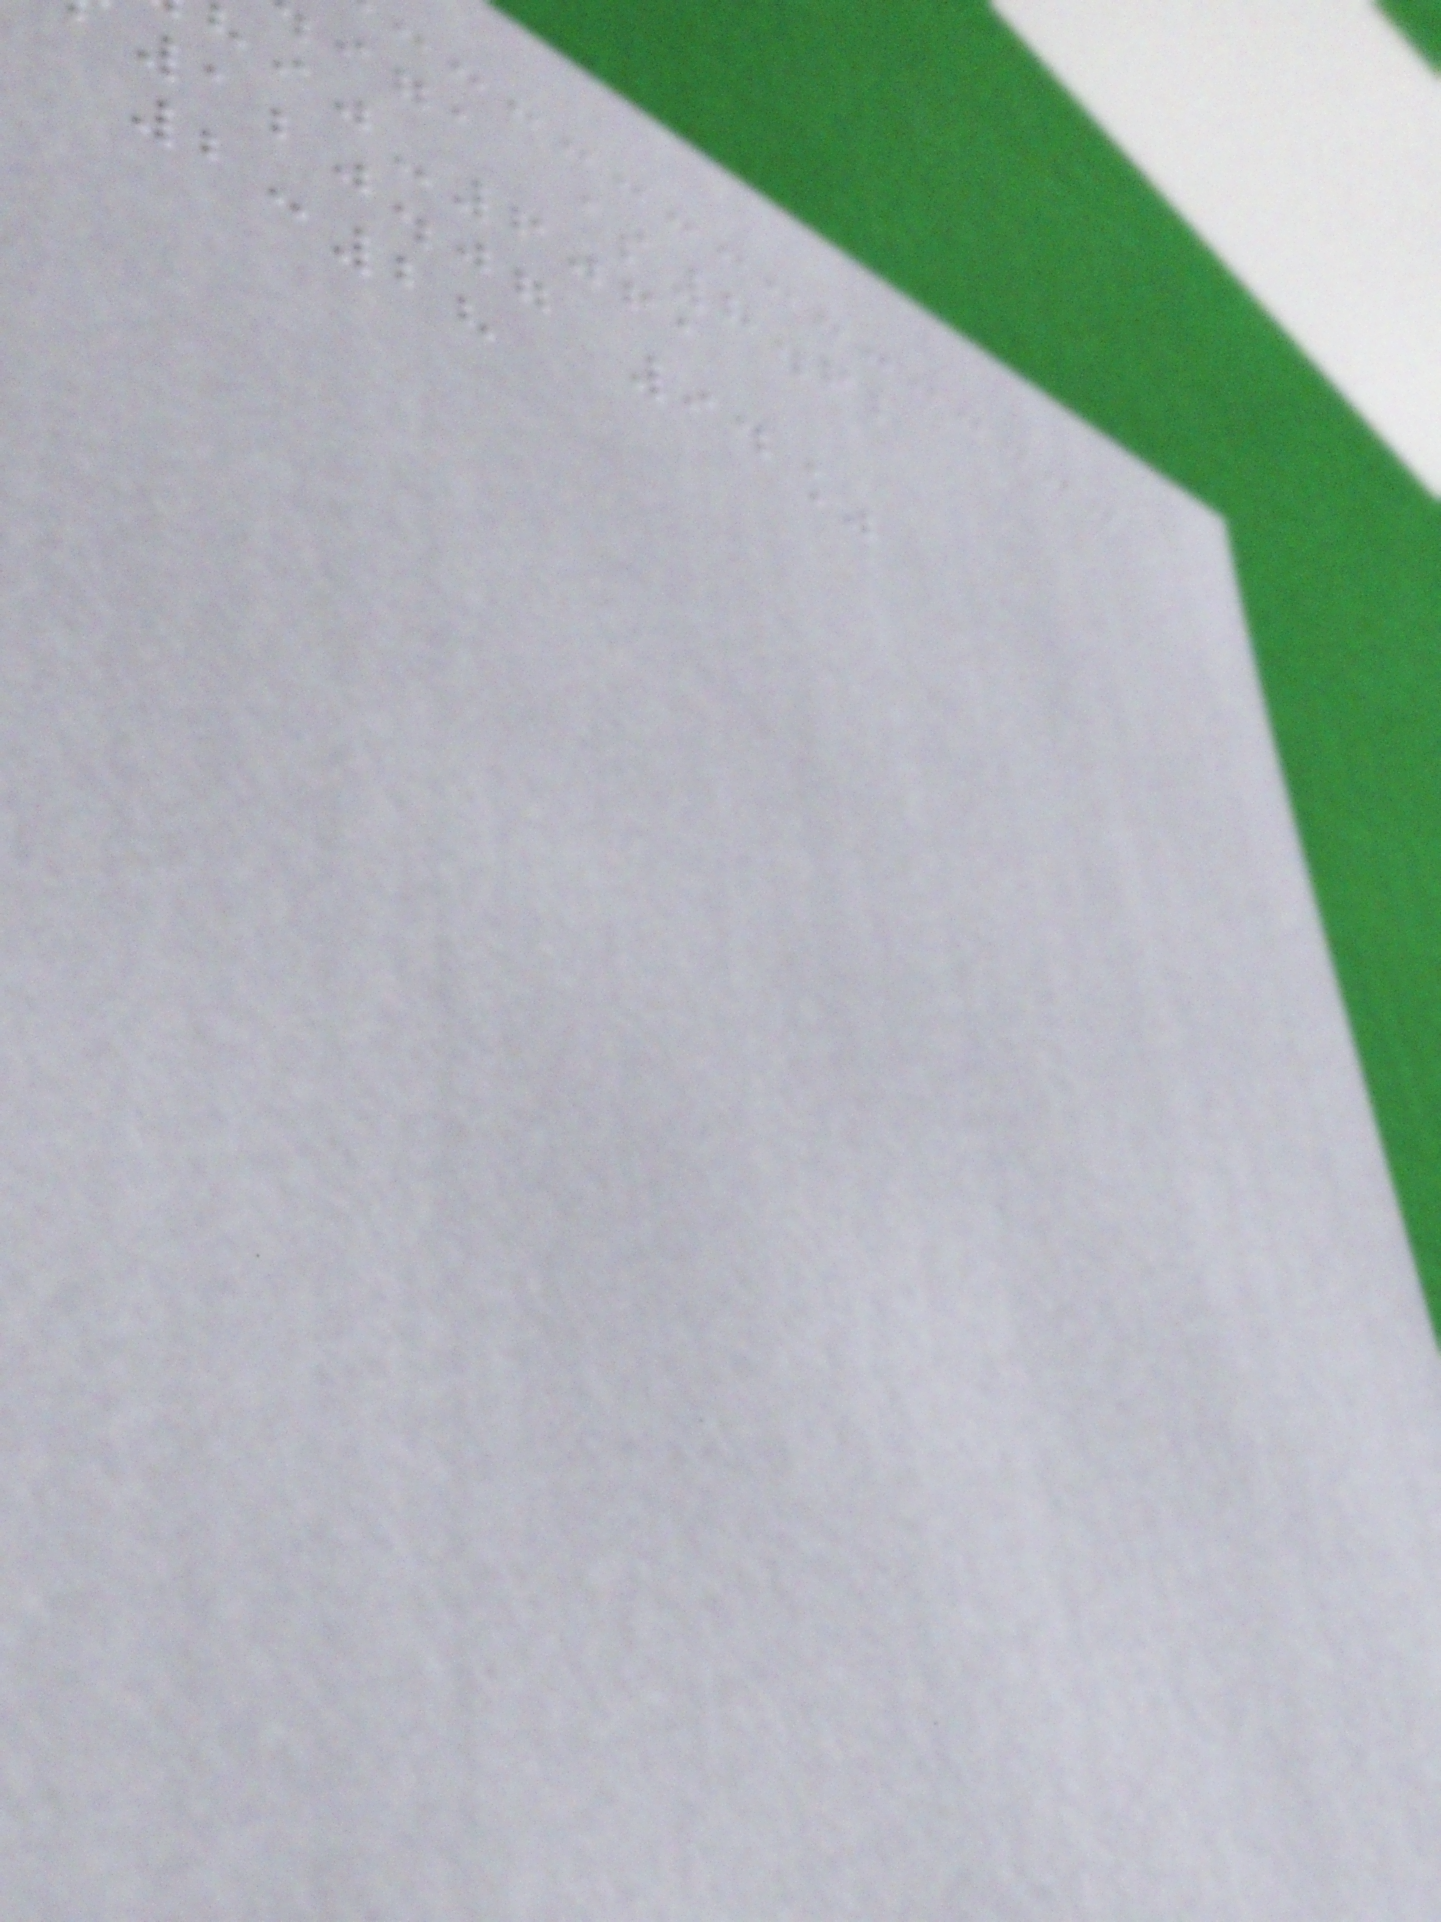iga $8.62
-6061
120.07 94%
2:28
